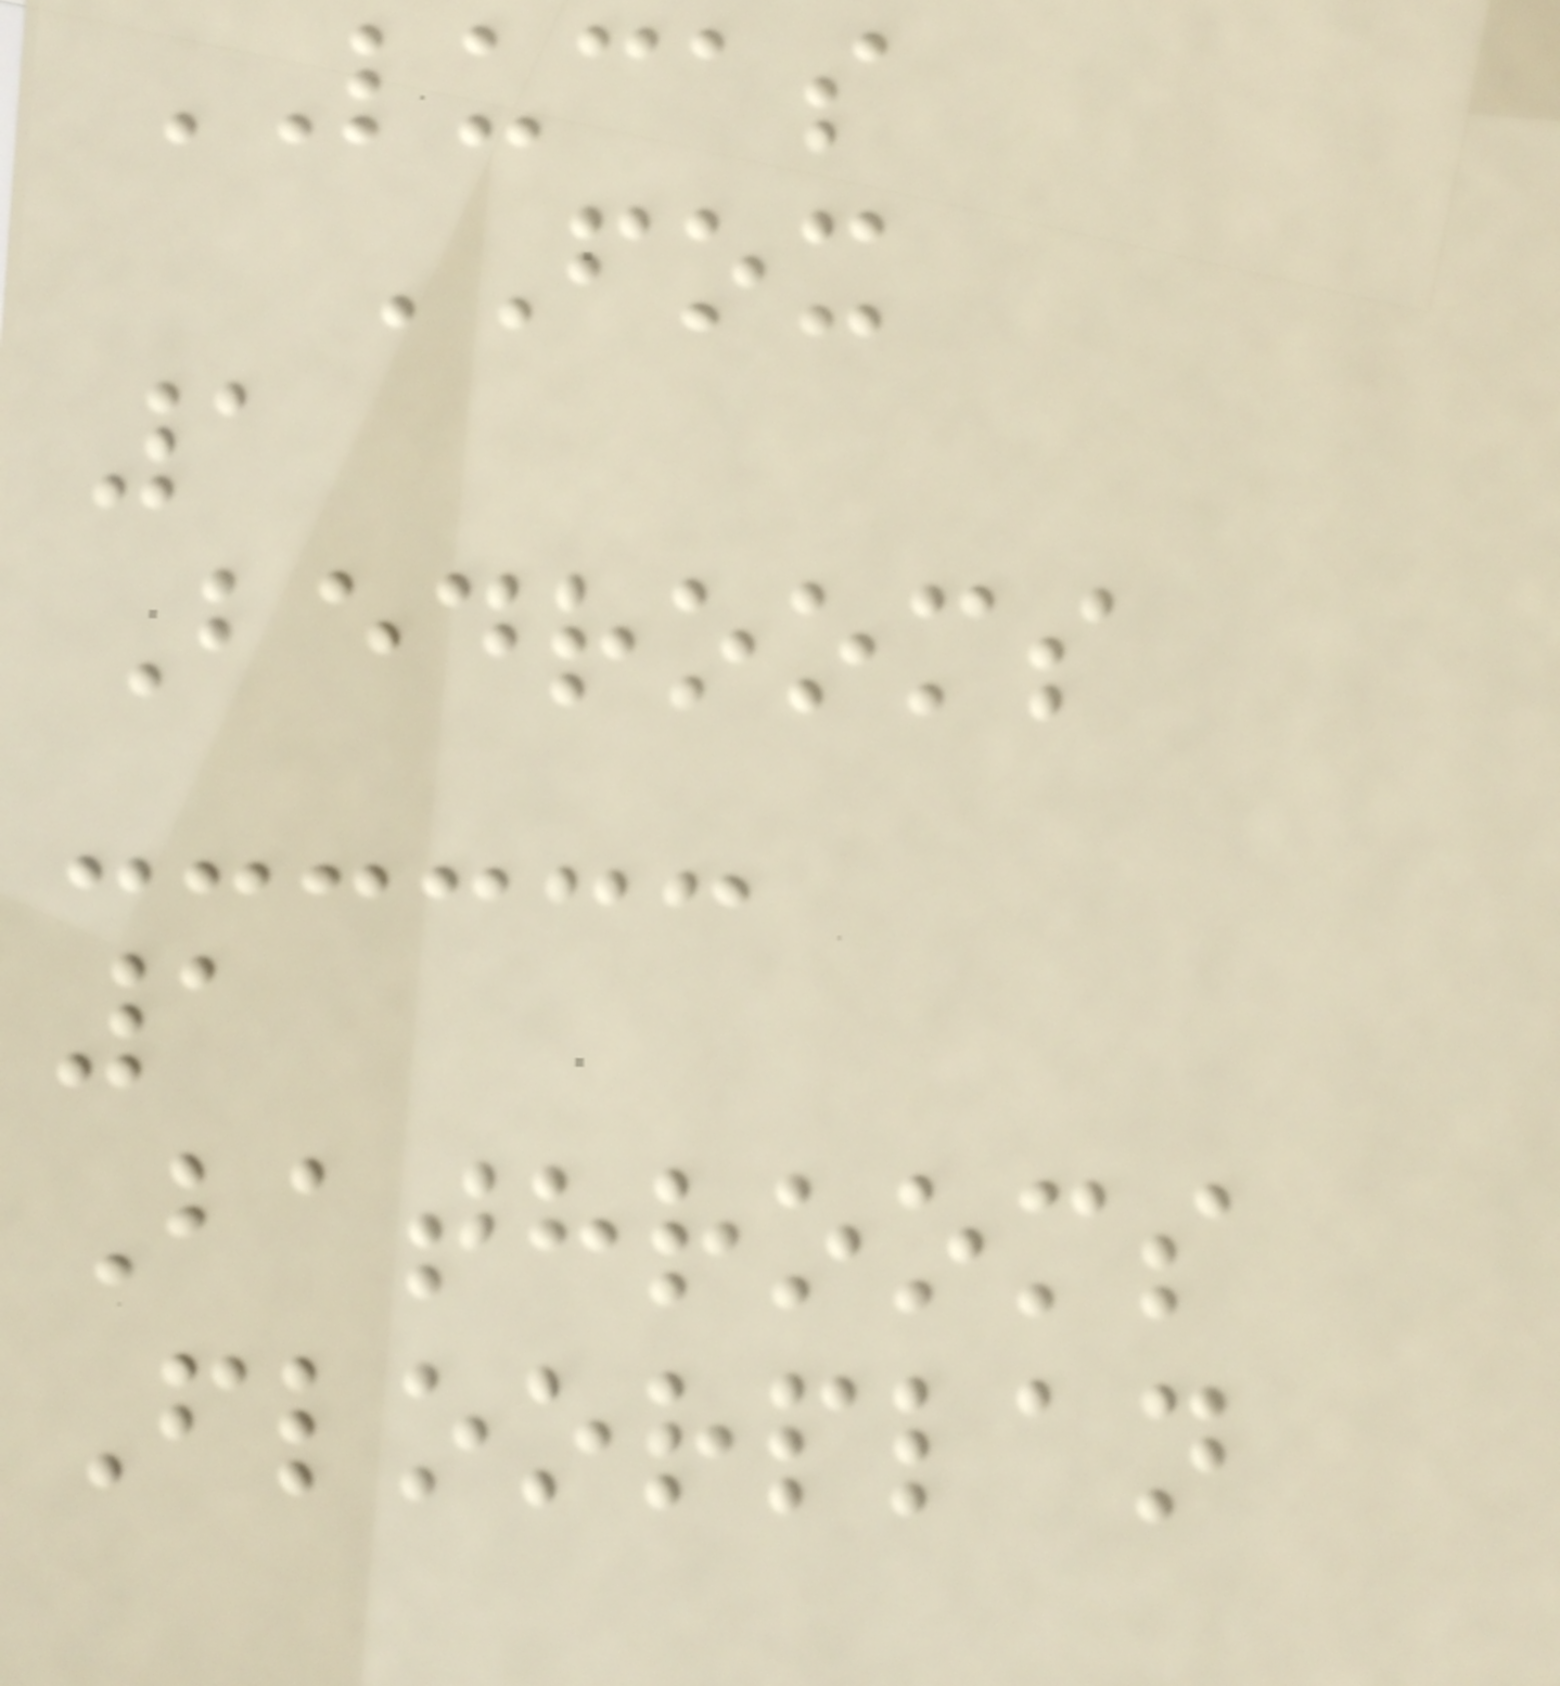LUCAS
FOX
1
Bedrooms
1
Bathrooms
Floorplan
